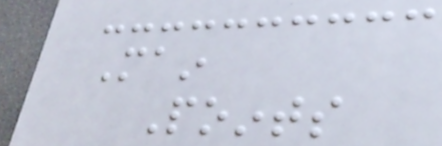Main
Points
